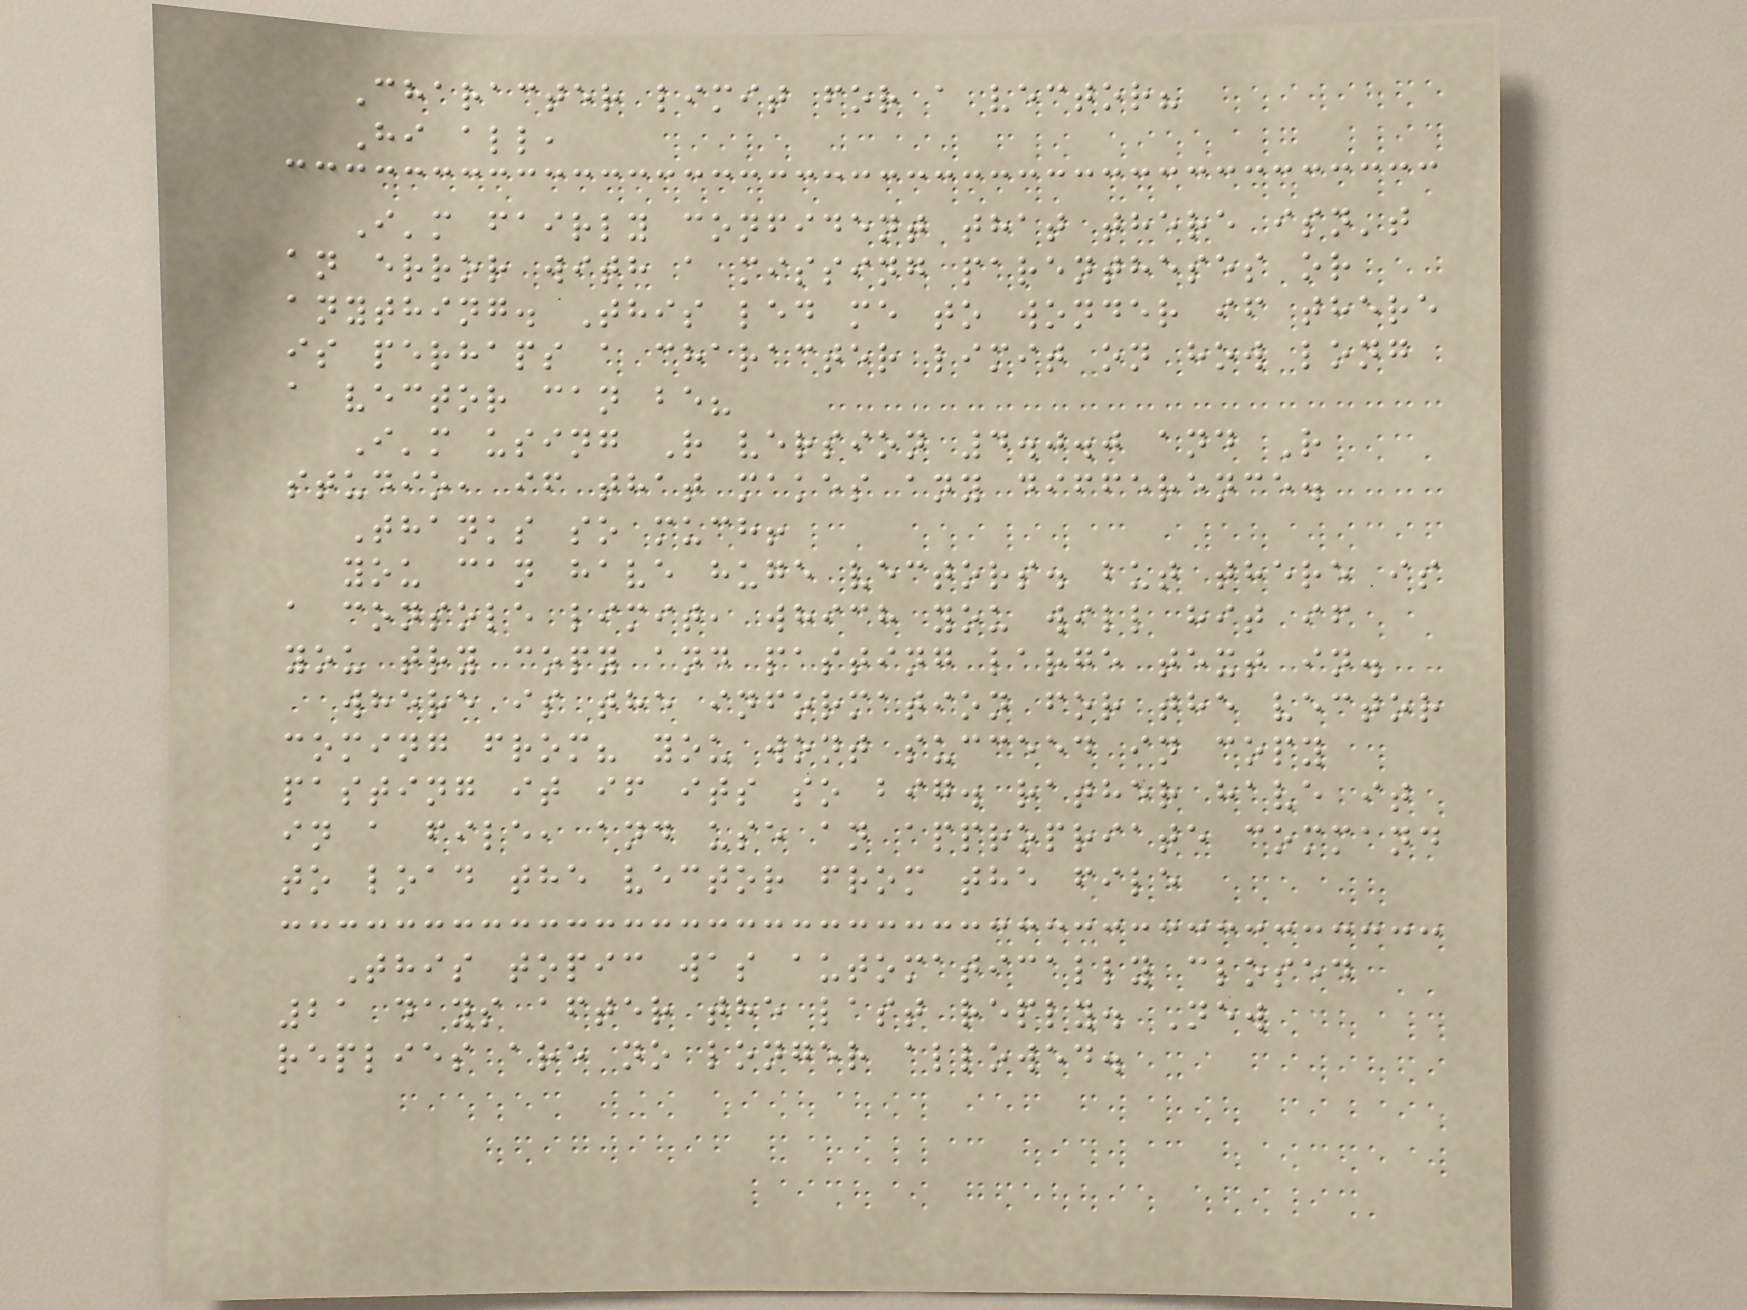Character limit for a vector?
Hi all,
I'm fairly confident that there isn't
an error with a missing parentheses or
anything. This led me to wonder if there
is perhaps a character limit on how long
a vector can be?
I'm using R version 4.0.0 and R
studio, if that makes any difference.
Thanks so much!
you can have huge vectors. but there is
a console limit, which you will hit if
you try copy and pasting large text in.
where is the information for the vector
coming from? you wont succeed in copy
pasting it if its so big. rather have it
in a file, and use an appropriate command
to load the vector from the file
This topic was automatically closed
21 days after the last reply. New
replies are no longer allowed.
